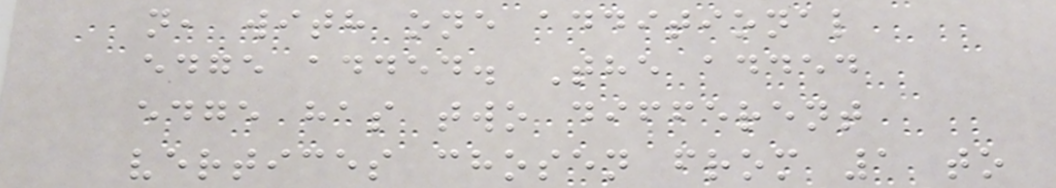n, with one additional
edge added. The added
edge has two different
vertices chosen from 1 to
